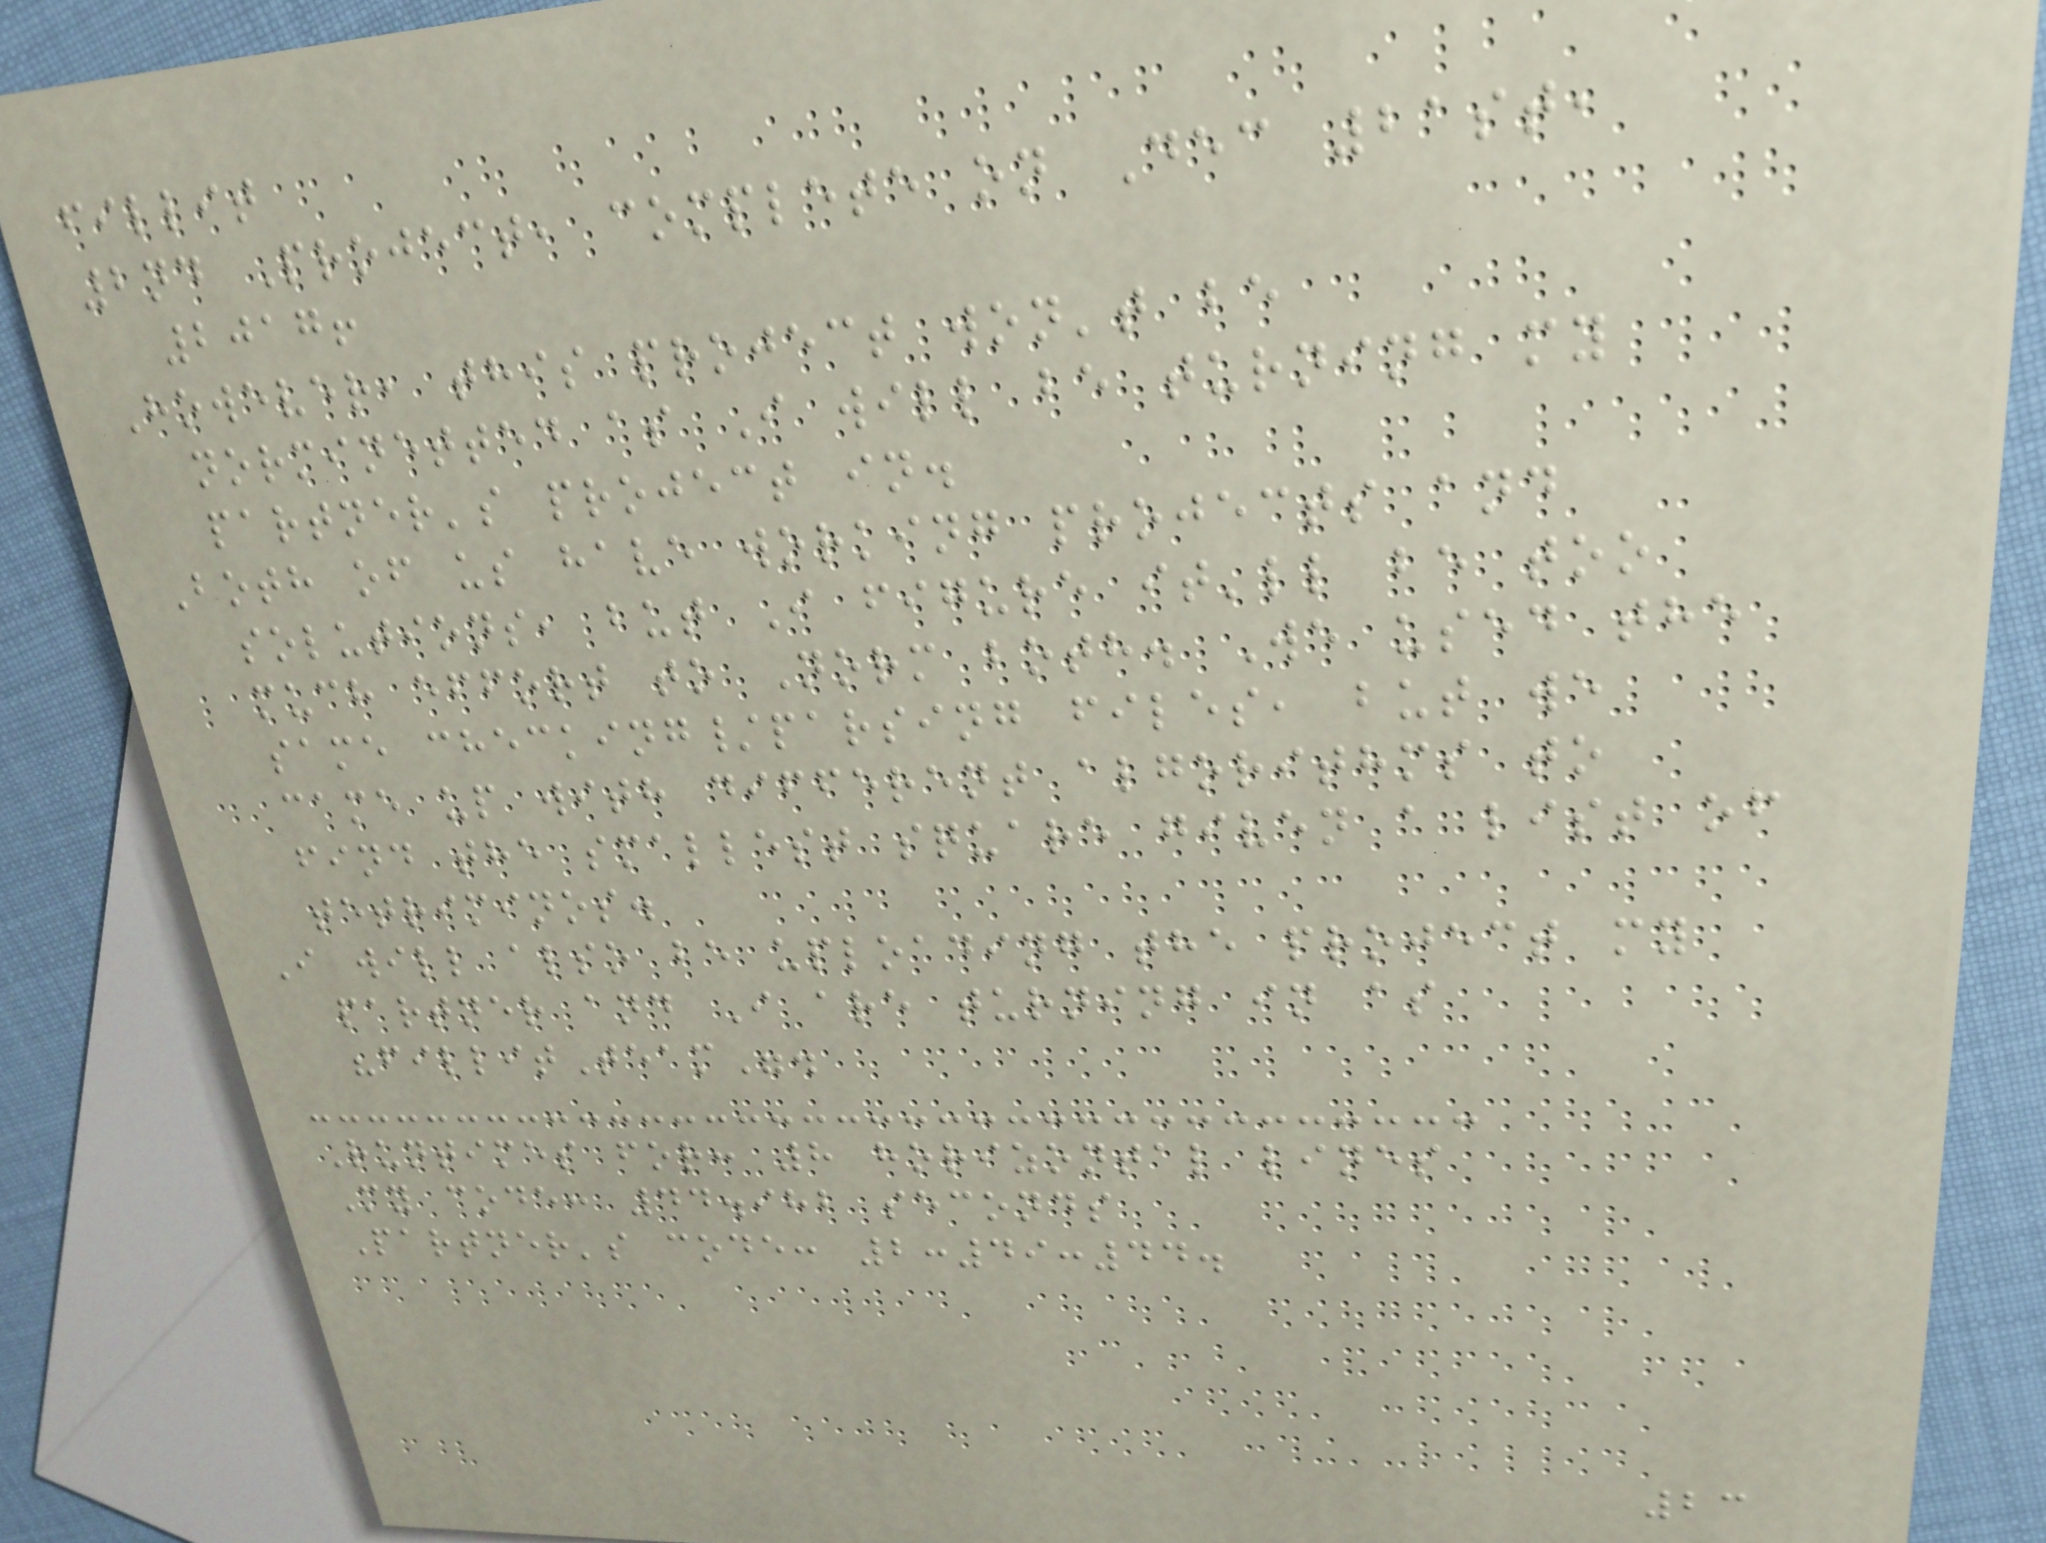fillit
2nd Project, complete on Dec 21st,
2017!
However, this project won't be
norminetted as I will be turning my
partner's project in.
Both of us have working projects and
solutions, but I figure it'll be too
much effort to Norm both. We used the
same checking/parsing files, but we
came up with different algorithms to
find the smallest square given a list of
tetriminos.
I will also be uploading the project my
partner and I are turning in as
"fillitTeam".
Runtimes for: 8 horizontal lines
My code: 44.982 seconds
Partner's code: 2:49:44.
23
